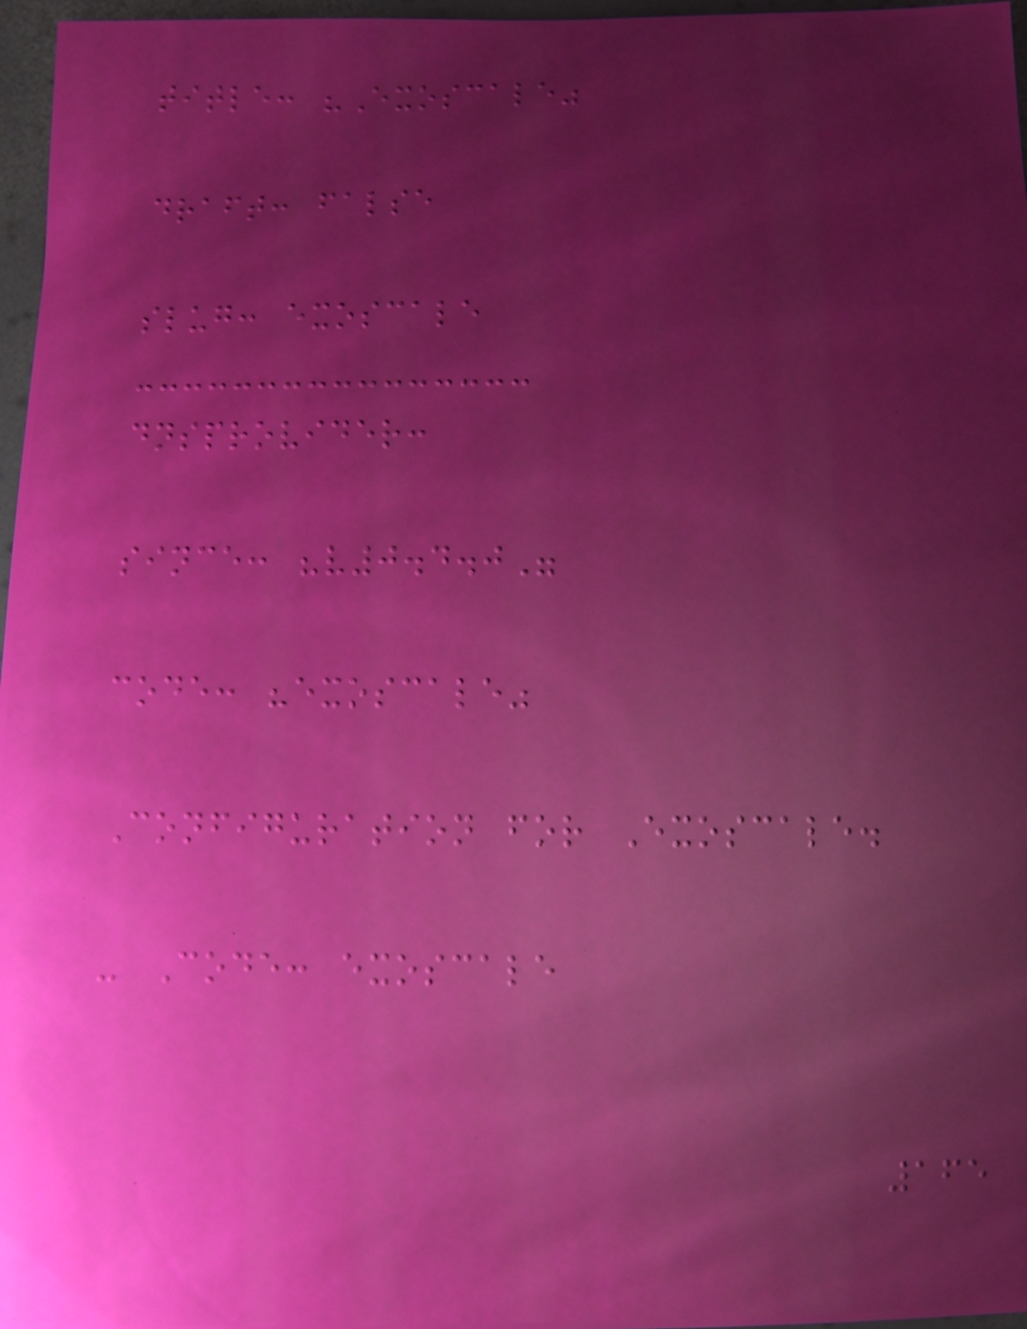title: "Exoscale"
draft: false
slug: exoscale
dnsprovider:
since: "v0.4.0"
code: "exoscale"
Configuration for Exoscale.
- Code: exoscale
165
